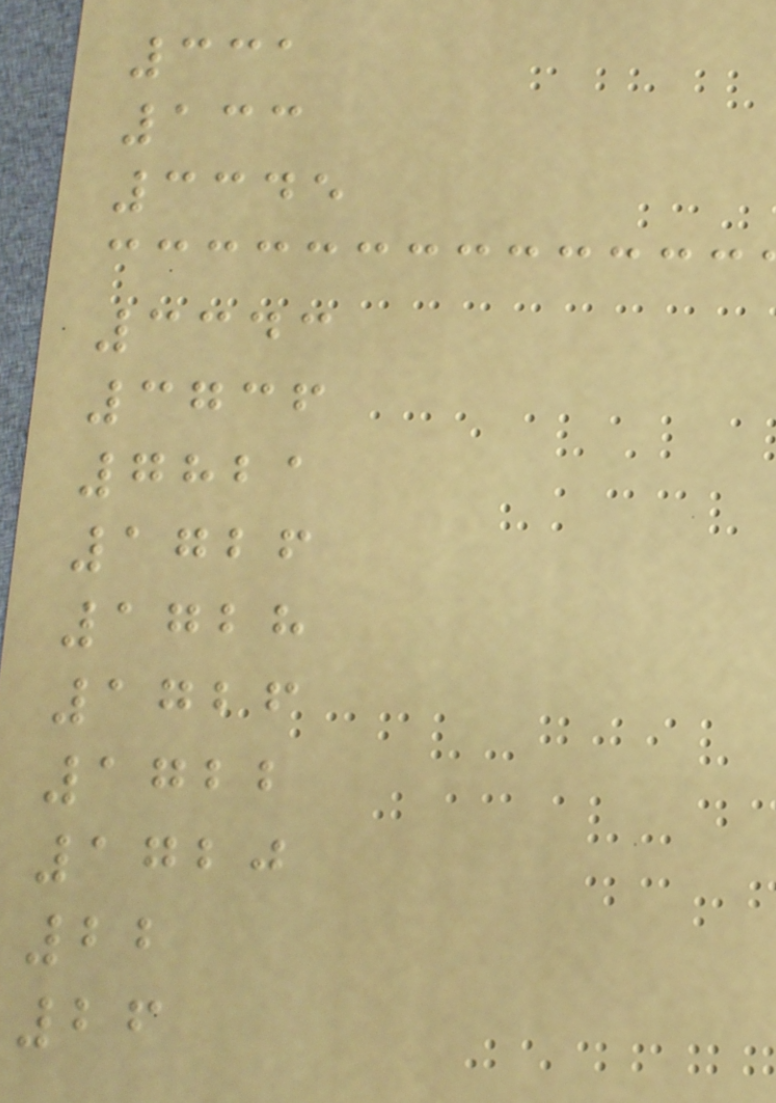331
133
3345
3343
3736
7821
1726
1728
1726
1722
1720
22
26
